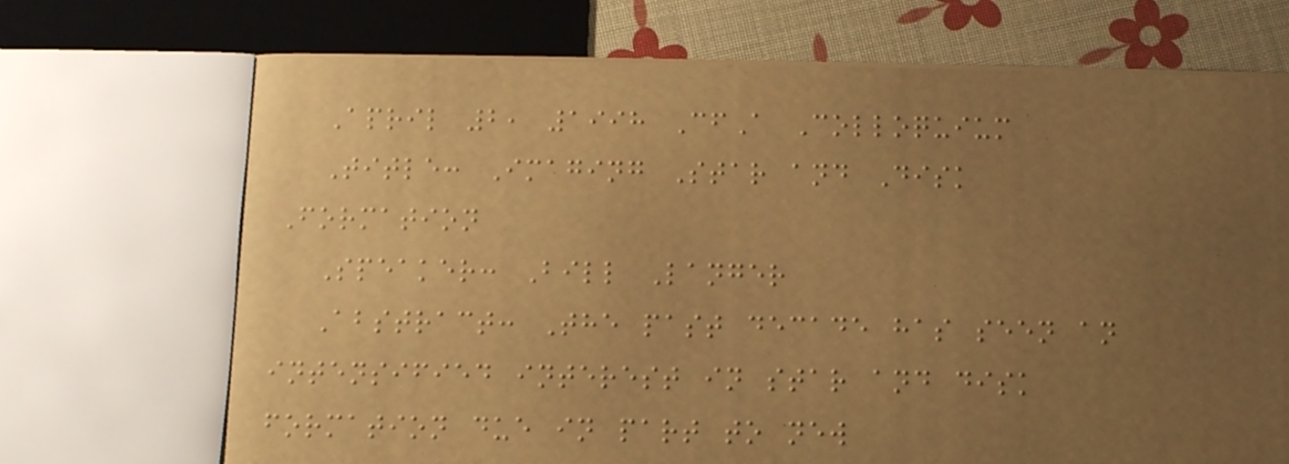April 2, 1998 CfA Colloquium
Title: Imaging Star and Disk
Formation
Speaker: Bill Langer
Abstract: The past decade has seen an
intensified interest in star and disk
formation due in part to new
